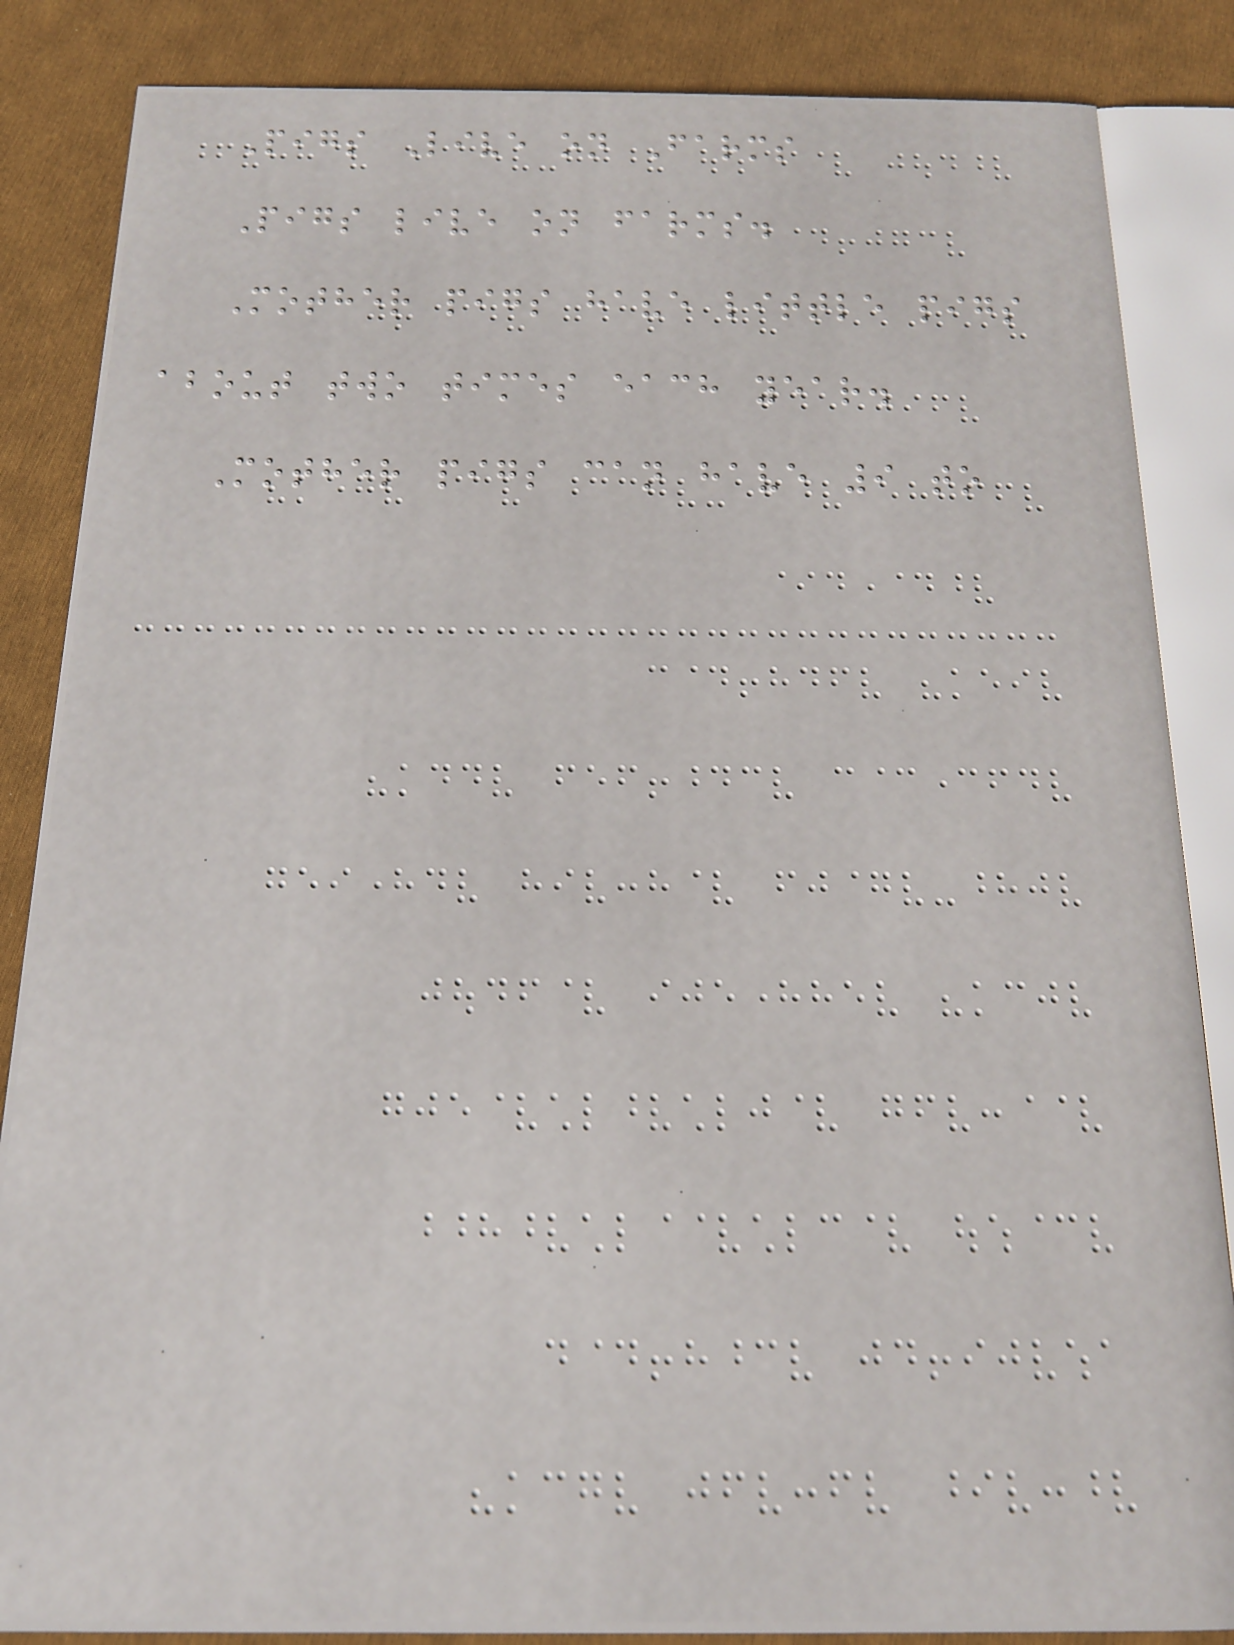Pigs Live on Farms
Pigs live on farms.
Mother pigs have little pigs
about two times each year.
Mother pigs can have 9 to
